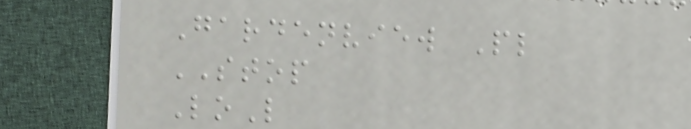Gardenview Pl
STOP
LoL
